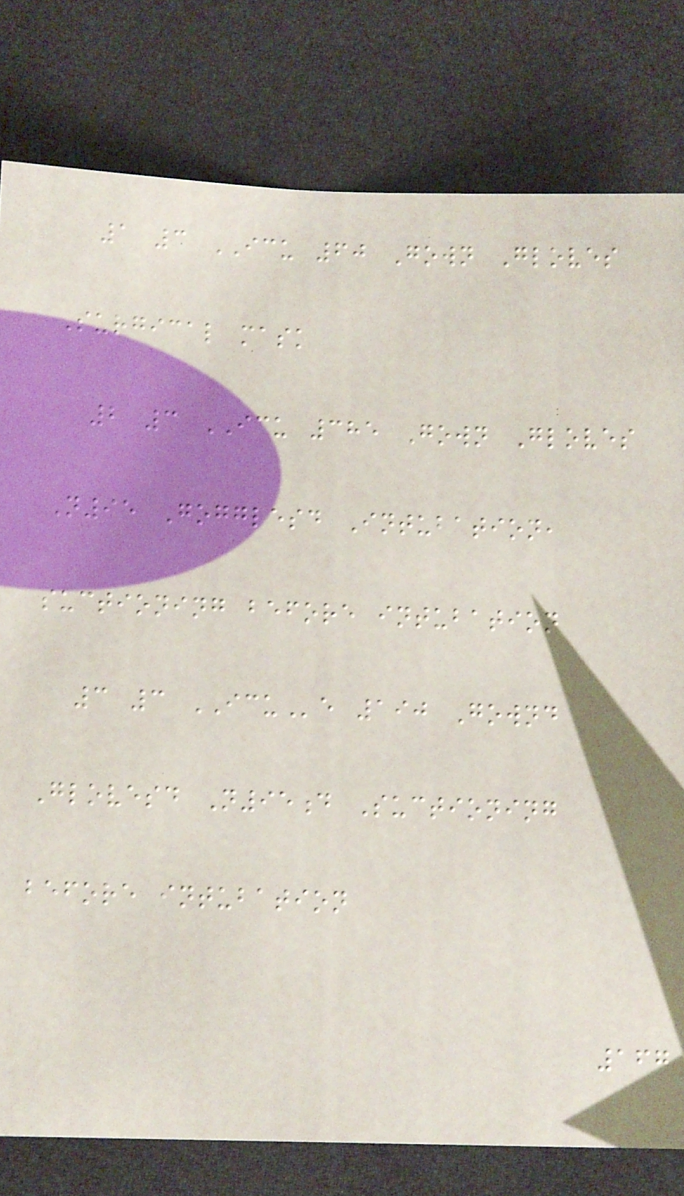1 3 ICU 60 Gown Gloves
Surgical mask
2 3 ICU 385 Gown Gloves
N95 Gogglesd Intubation,
suctioning before intubation
3 3 ICUe 190 Gownd
Glovesd N95d Suctioning
before intubation
167
